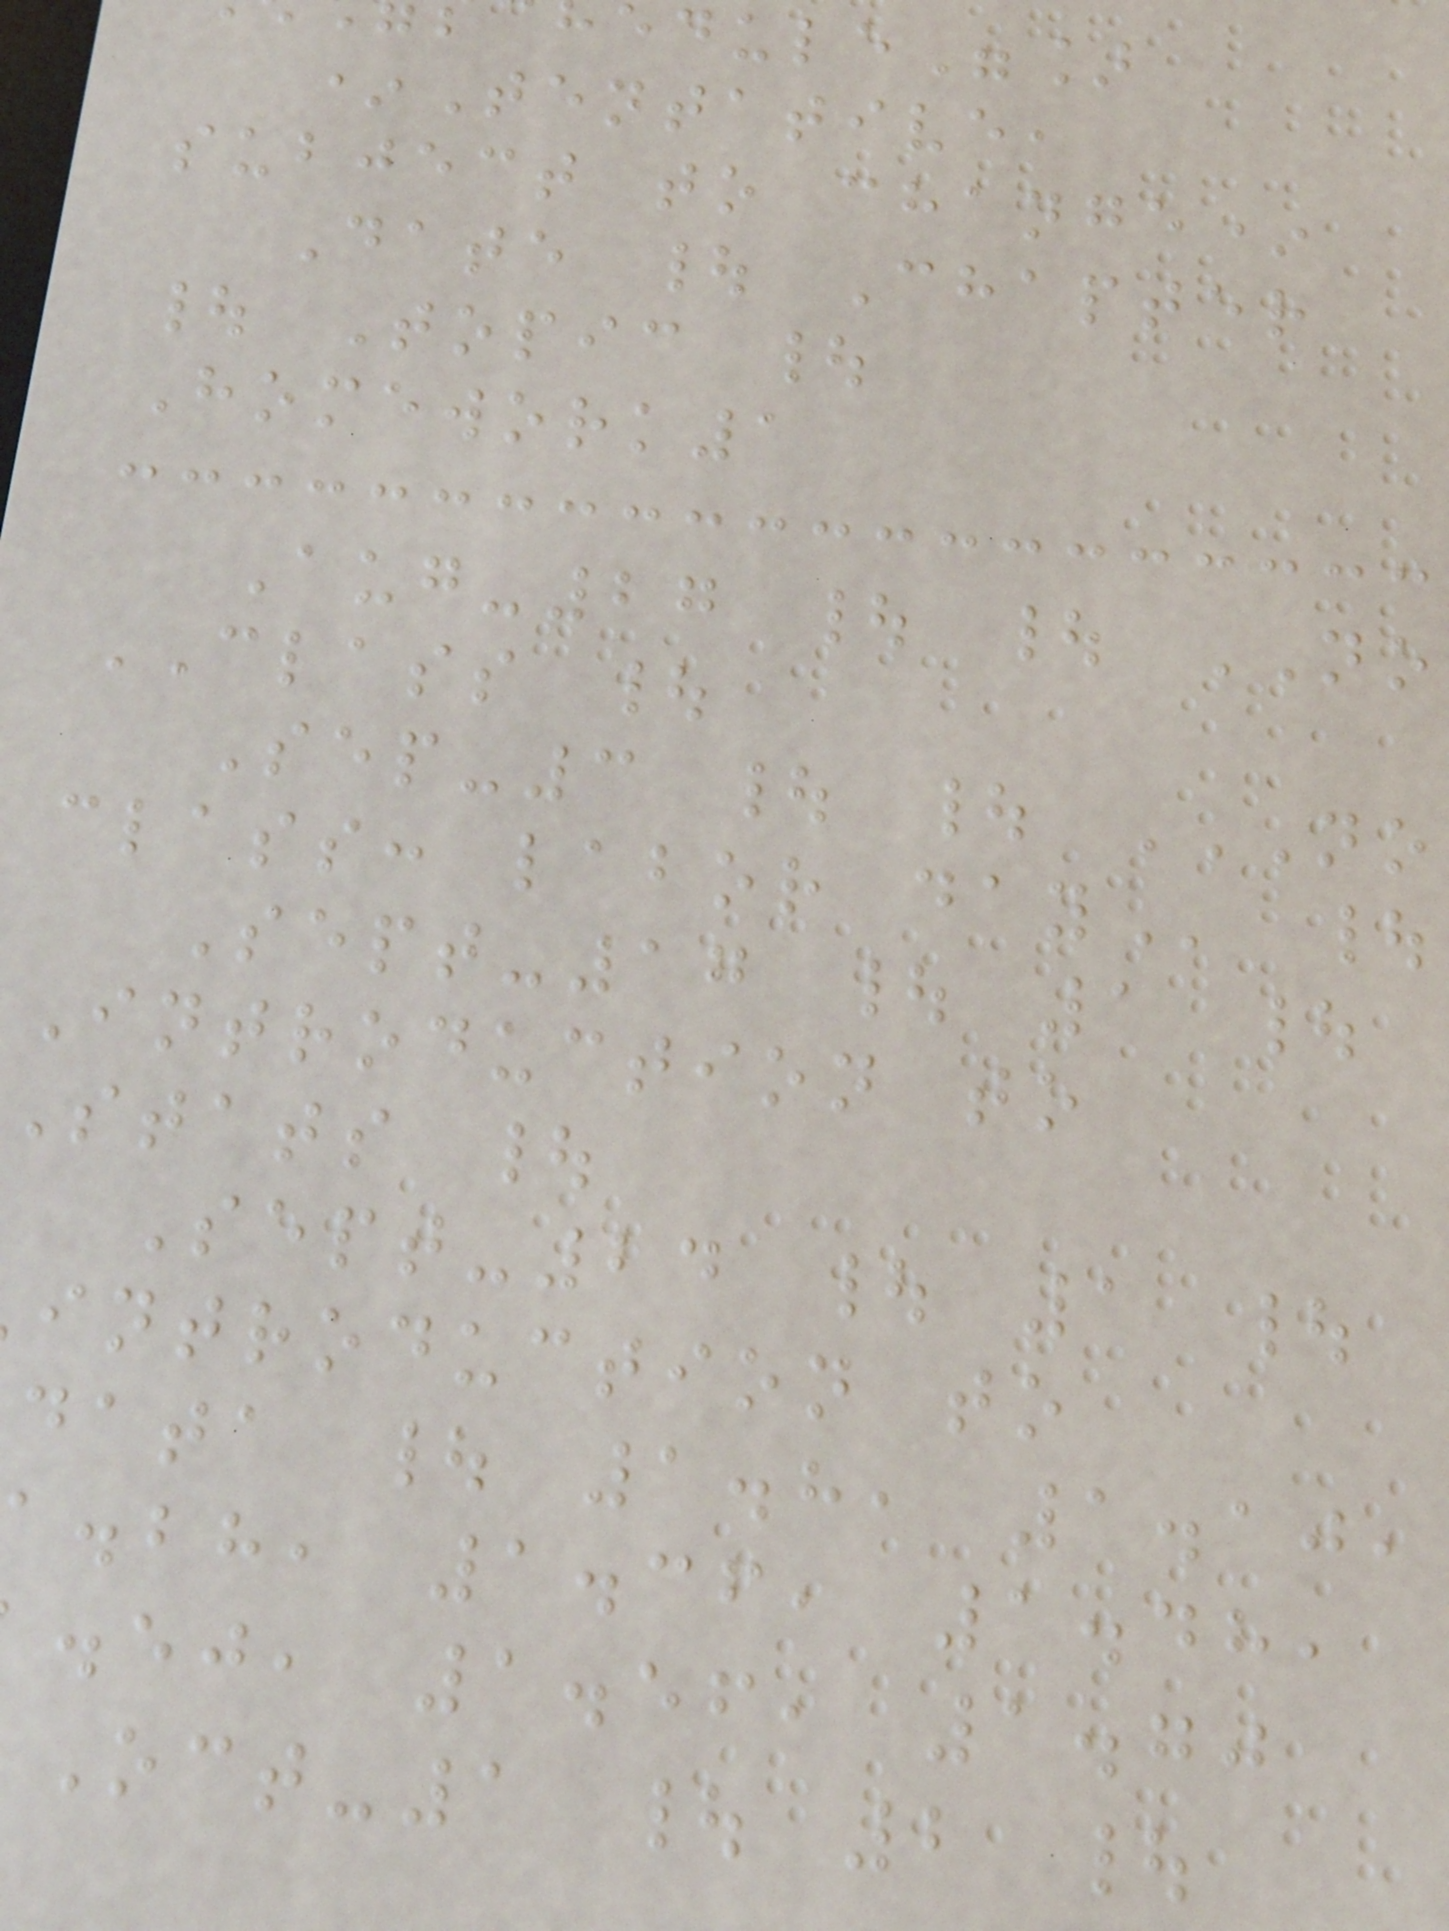edule"]
*Tentative,
subject to change*
Date | Chapter
| Topic |
Homework1
Aug-27 | | NO
CLASS |
Sep-3 | | NO
class: labor
Sept-17 | 1 |
Introduction to
Stats |
Sept-24 | 1 |
introduction to
data | 1.8, 1.10,
.bh, 1.36, 1.48,
.ej, 1.56, 1.70
Oct-1 | 2 |
